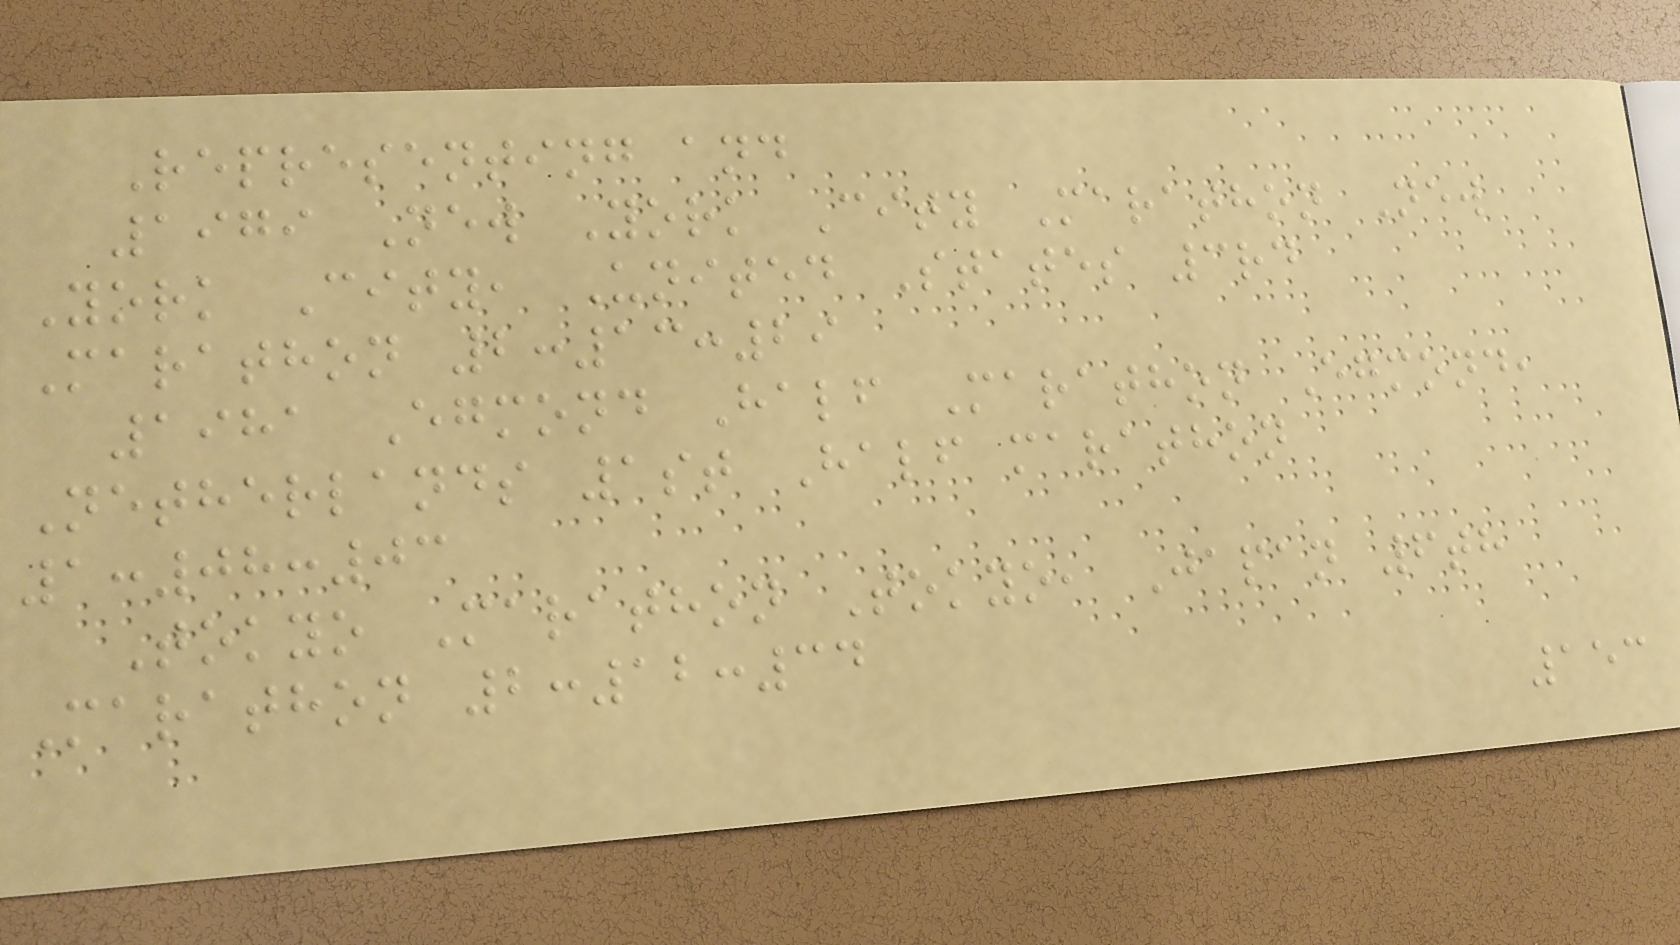Representing and
1979 New York City Marathon New
York City, United States 3rd
Marathon 2:13:29
1981 Egmond Half Marathon Egmond,
Netherlands 1st Half marathon
1:08:03
Tokyo Marathon Tokyo, Japan 6th
Marathon 2:12:34
153
